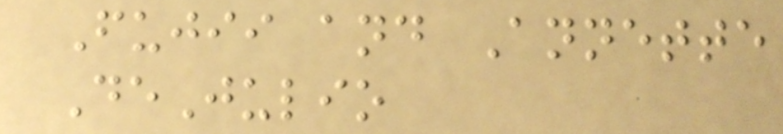Fujii and Annette
DeJulio
